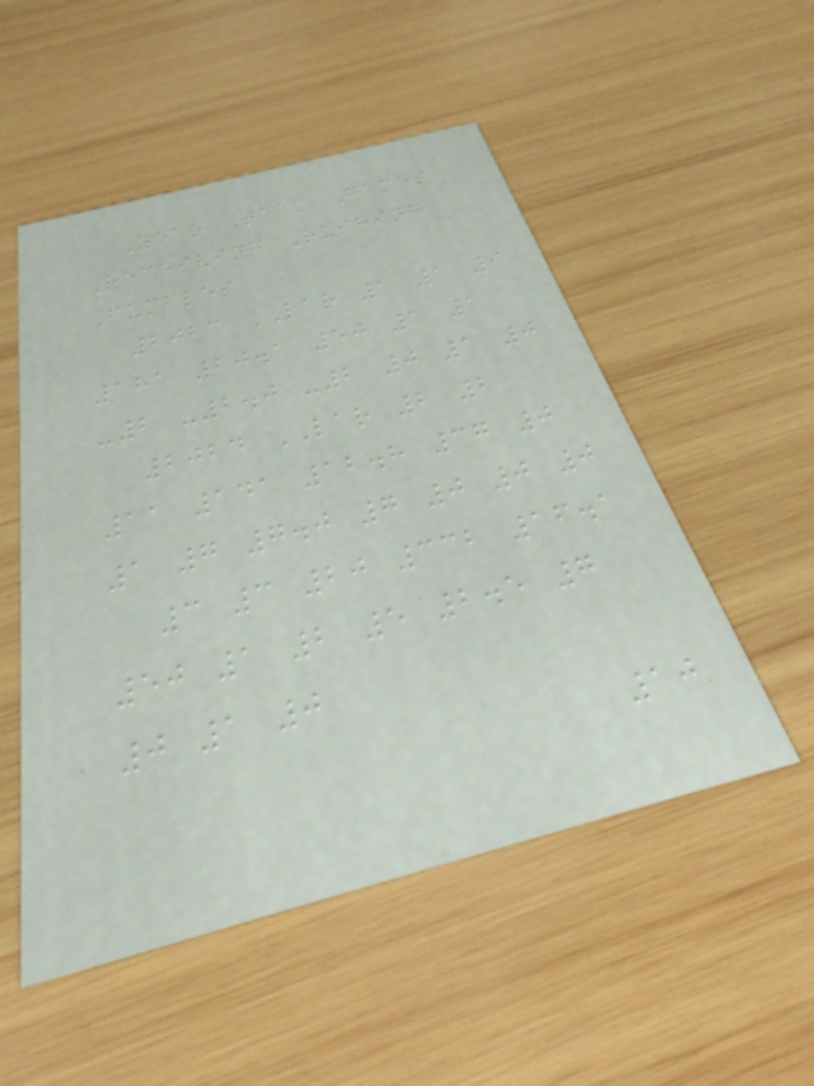Year Team Games
Receiving Rushing
Fumbles
2023 LAR 1 1 9
181 20.1 50 1 1
-2 -2.0 -2 0 1 0
2024 LAR 2 2
11 141 12.8 37 0
1 7 7.0 7 0 0 0
3 3 20 332 16.1
50 1 2 5 2.5 7
0 1 0
10
